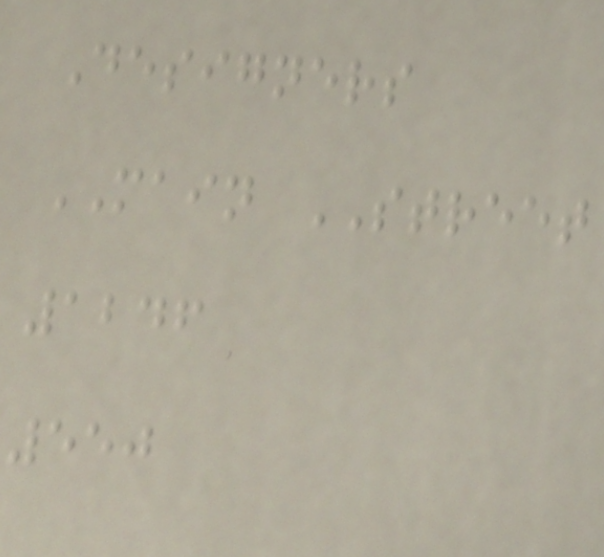Designers
MAIN STREET
1246
550
